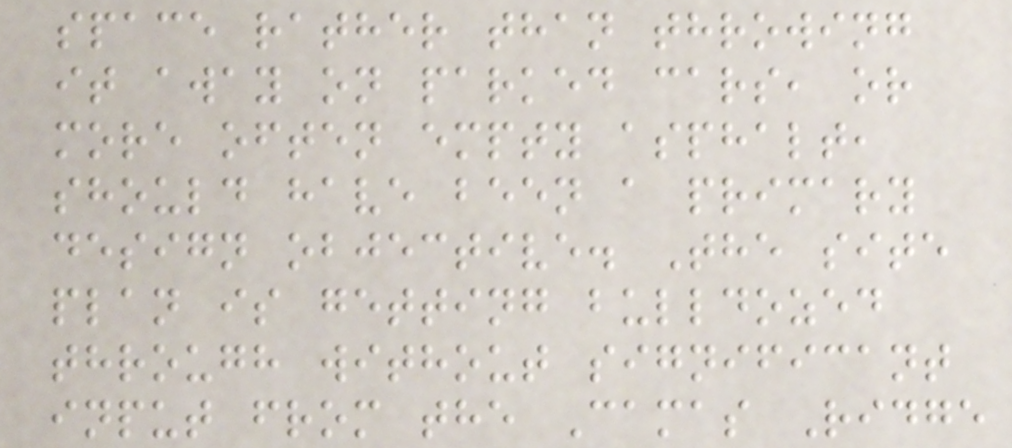space rather than throwing
it away on parked cars, or
more often empty asphalt,
should have been a primary
design objective. The site
plan is getting bulldozed
through without significant
input from the Camas Ridge
